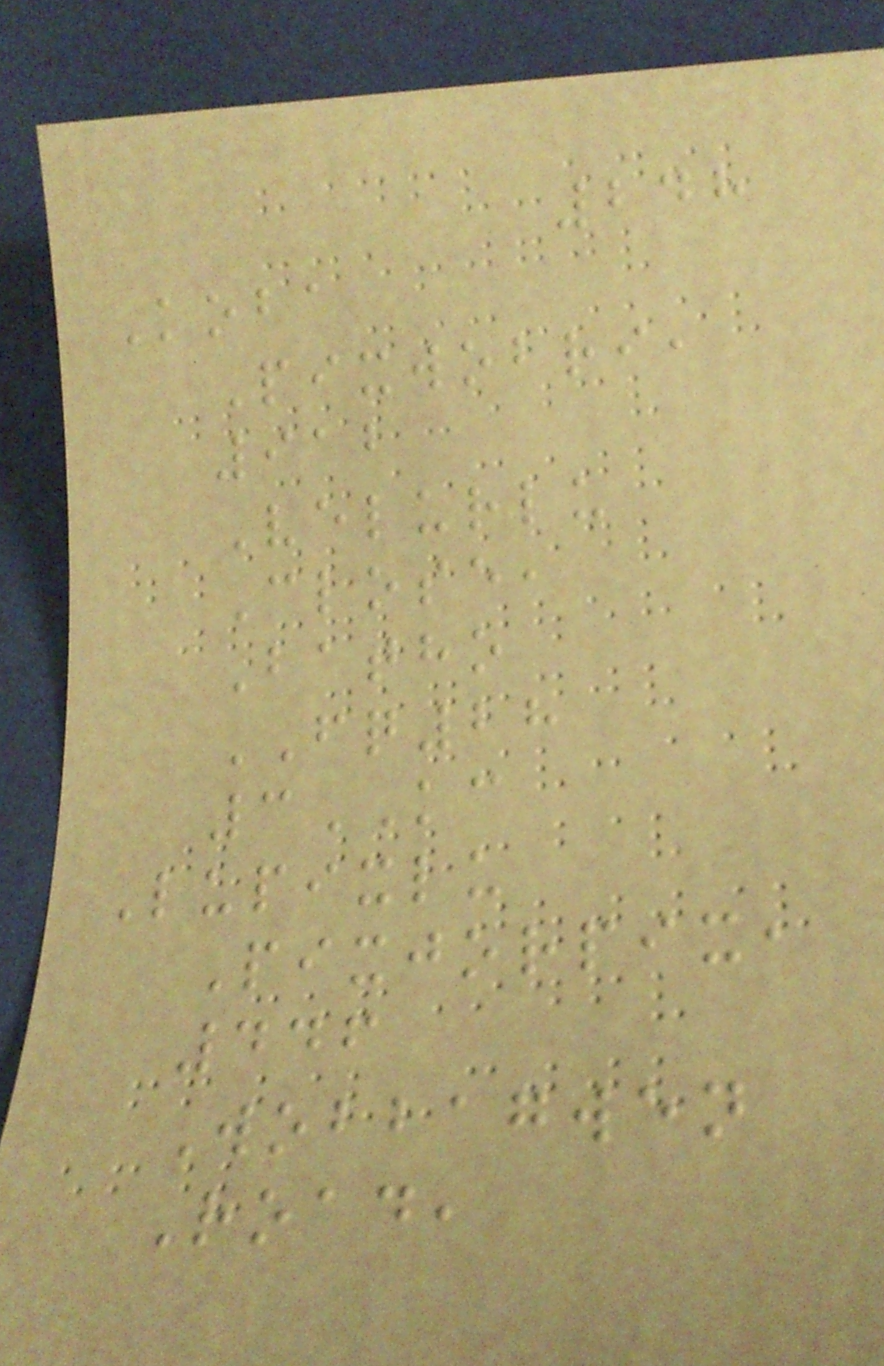248
Koba
Pixwobri,
912
Velurlu
Close,
Batho
FQ28
3KC
Lupixlu
Pixjorpix,
446
Wobbagwen
Road,
